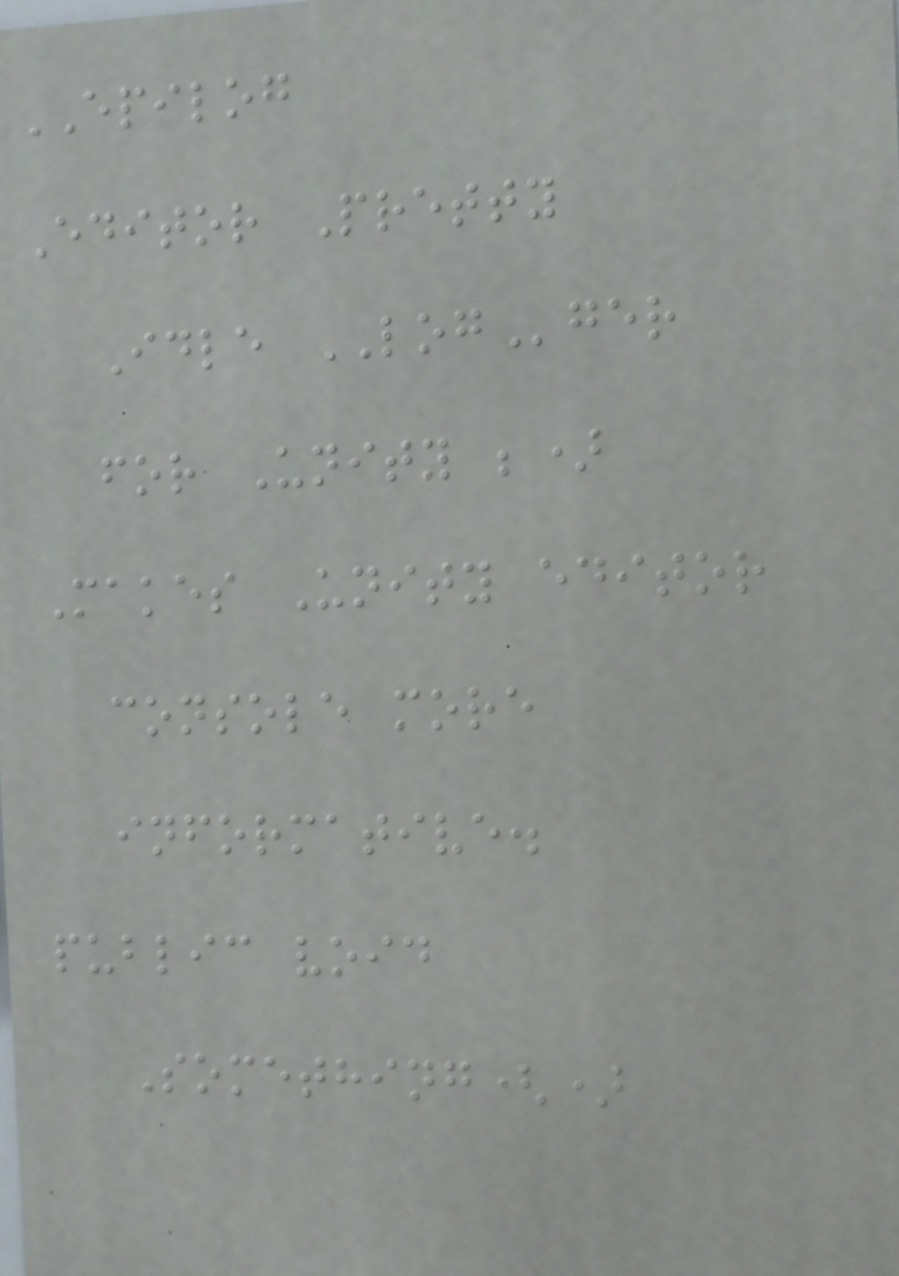EPILOG
Editor Pretty
Idle LOGger
for Unity ;)
Makes Unity editor
console more
informative.
public void
Something()
